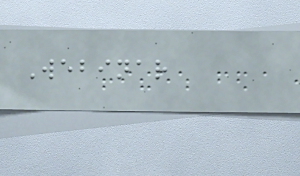Webinar
